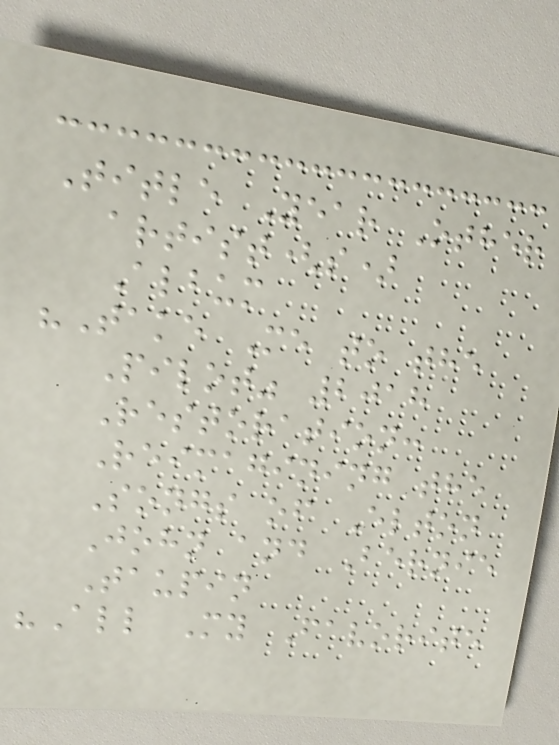Title Year Other
artist(s)
Album
"Take Me to the
Pilot" 2018
Restoration:
Reimagining the
Songs of Elton
John and Bernie
Taupin
"All My Favorite
